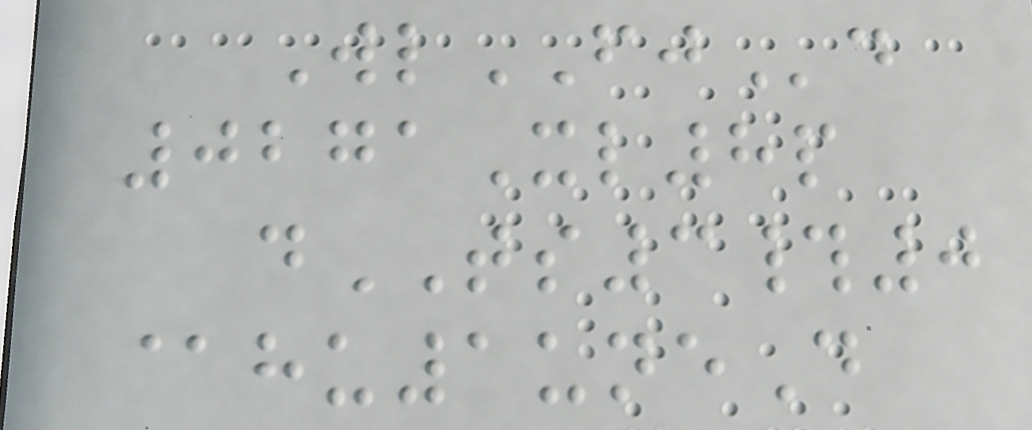WlFJd
0271Xl8p
dTS3#0
@hu1uneD
